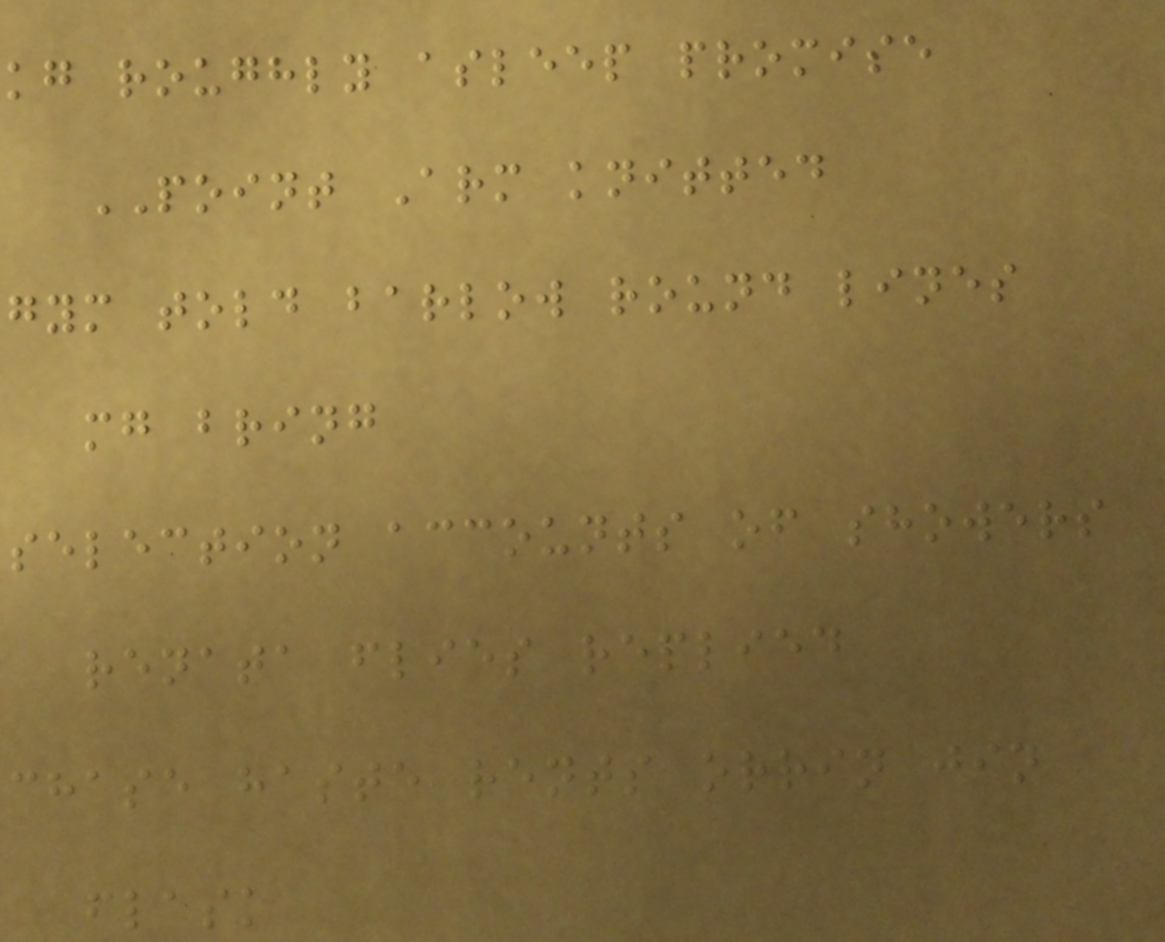kg roughly asleep promise
POINT Arm knitted
gym told barlow round lines
mg bring
selection accounts of showers
renata flies replied
chase haste rents orrin jin
flask
